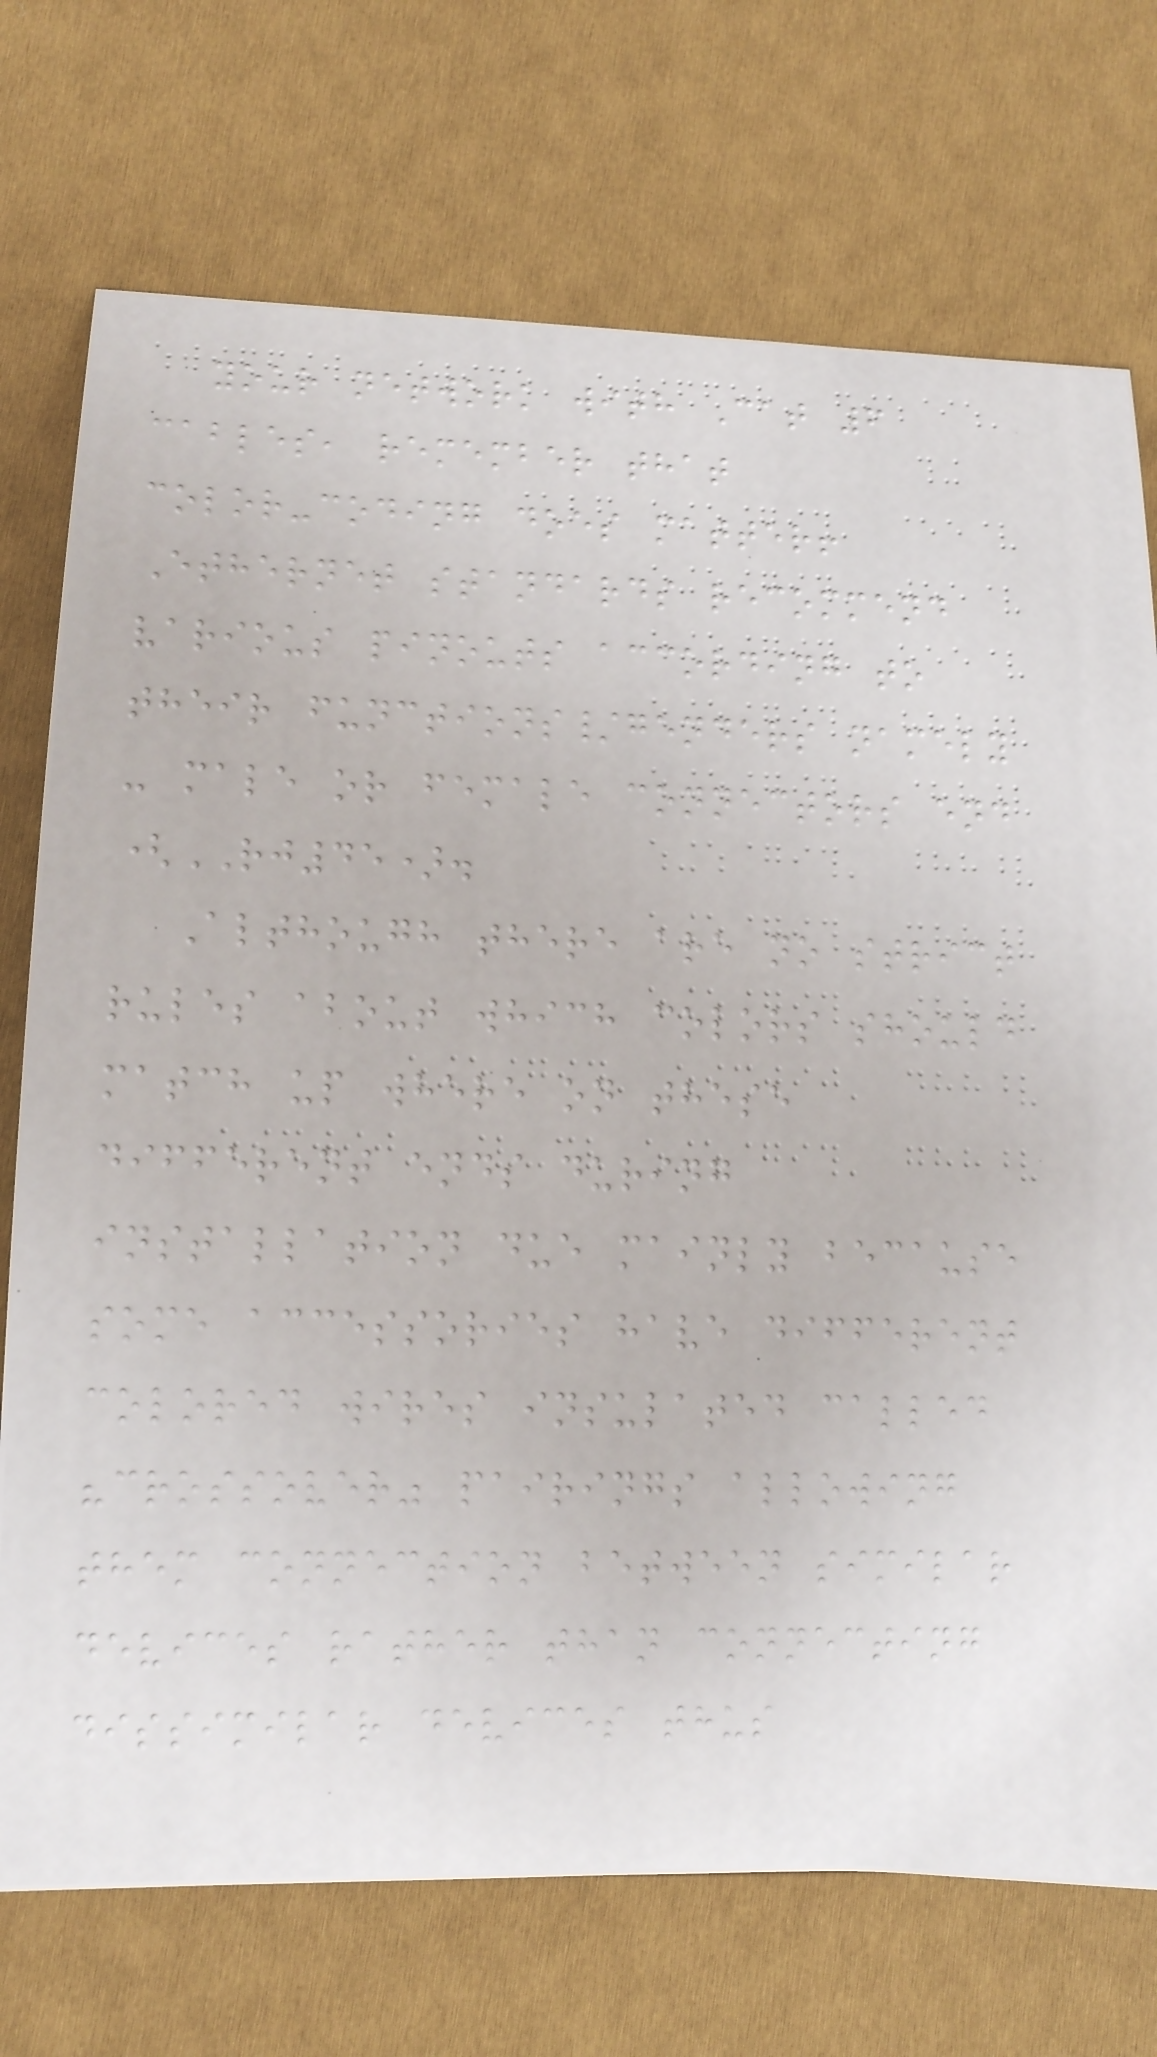your network with Cat 6
cables, remember that
color-coding does matter!
Ethernet standards recommend
various pinouts according to
their functions/genders namely
- male or female connectors end
(RJ45).
Although there are no strict
rules about which colors should
match up where on these
different ends during
installation due mainly because
some accessories have different
colored wires insulated called
"crossover" pairings allowing
them connection between similar
devices rather than connecting
dissimilar devices thus
